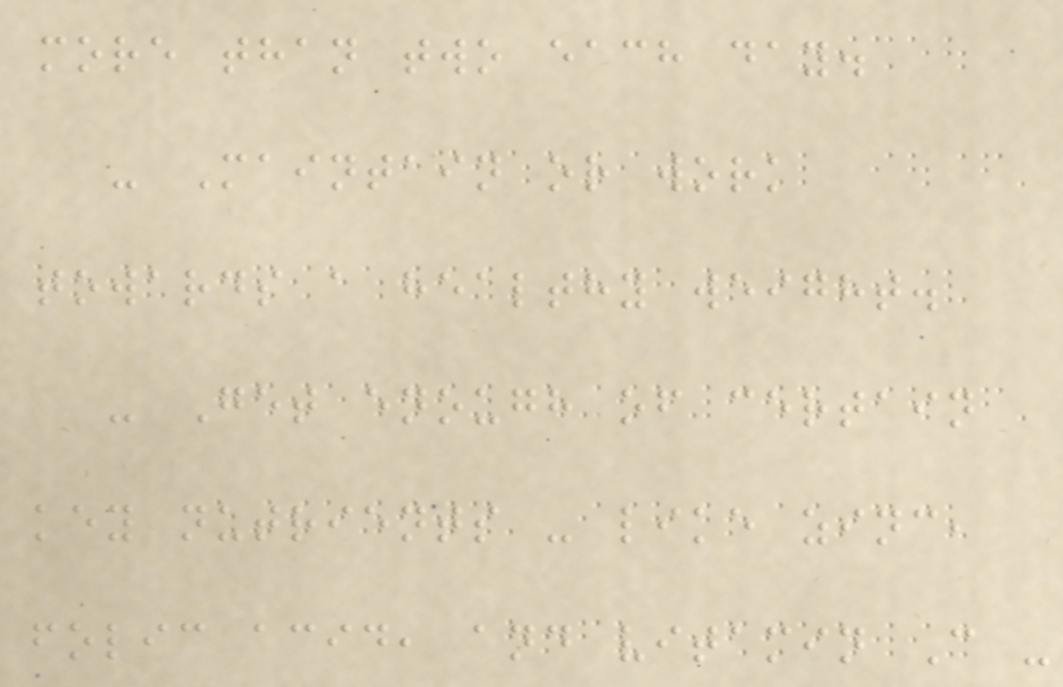more than two each day.
- Maintain or work
towards a healthy weight.
- Get enough of certain
key nutrients - like zinc,
folic acid, and vitamin C -
